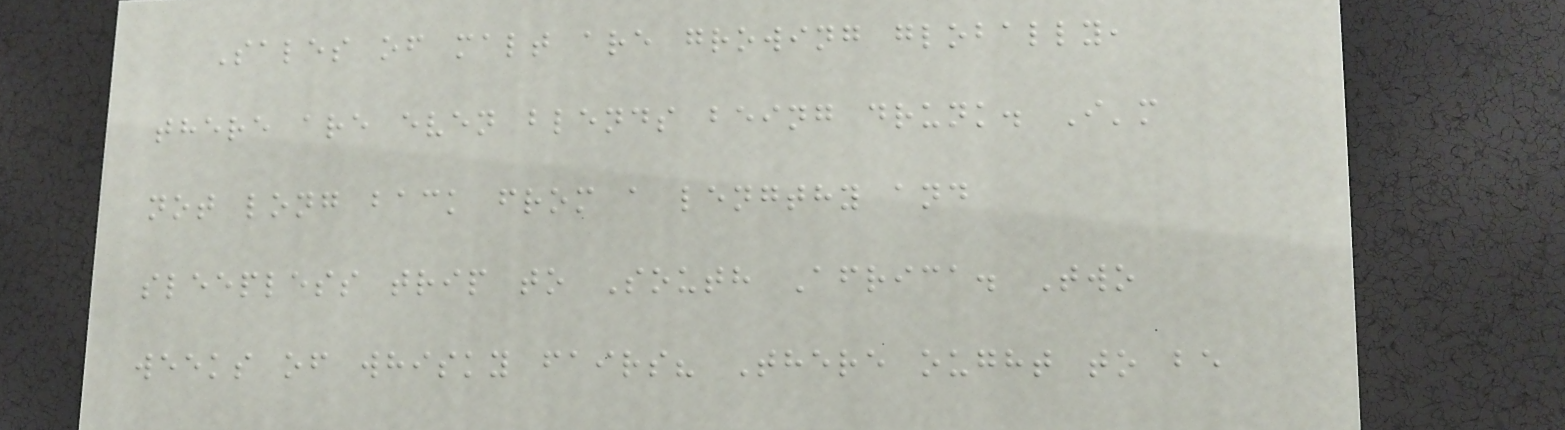Sales of malt are growing globally,
there are even blends being drunk. I'm
not long back from a lengthy and
sleepless trip to South Africa. Two
weeks of whisky fairs? There ought to be
